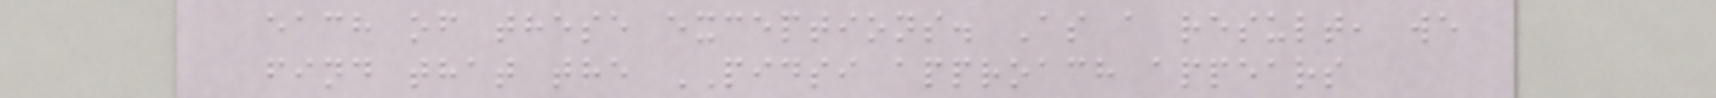each of these exceptions. As a result, we
find that the PIDSI approach appears
